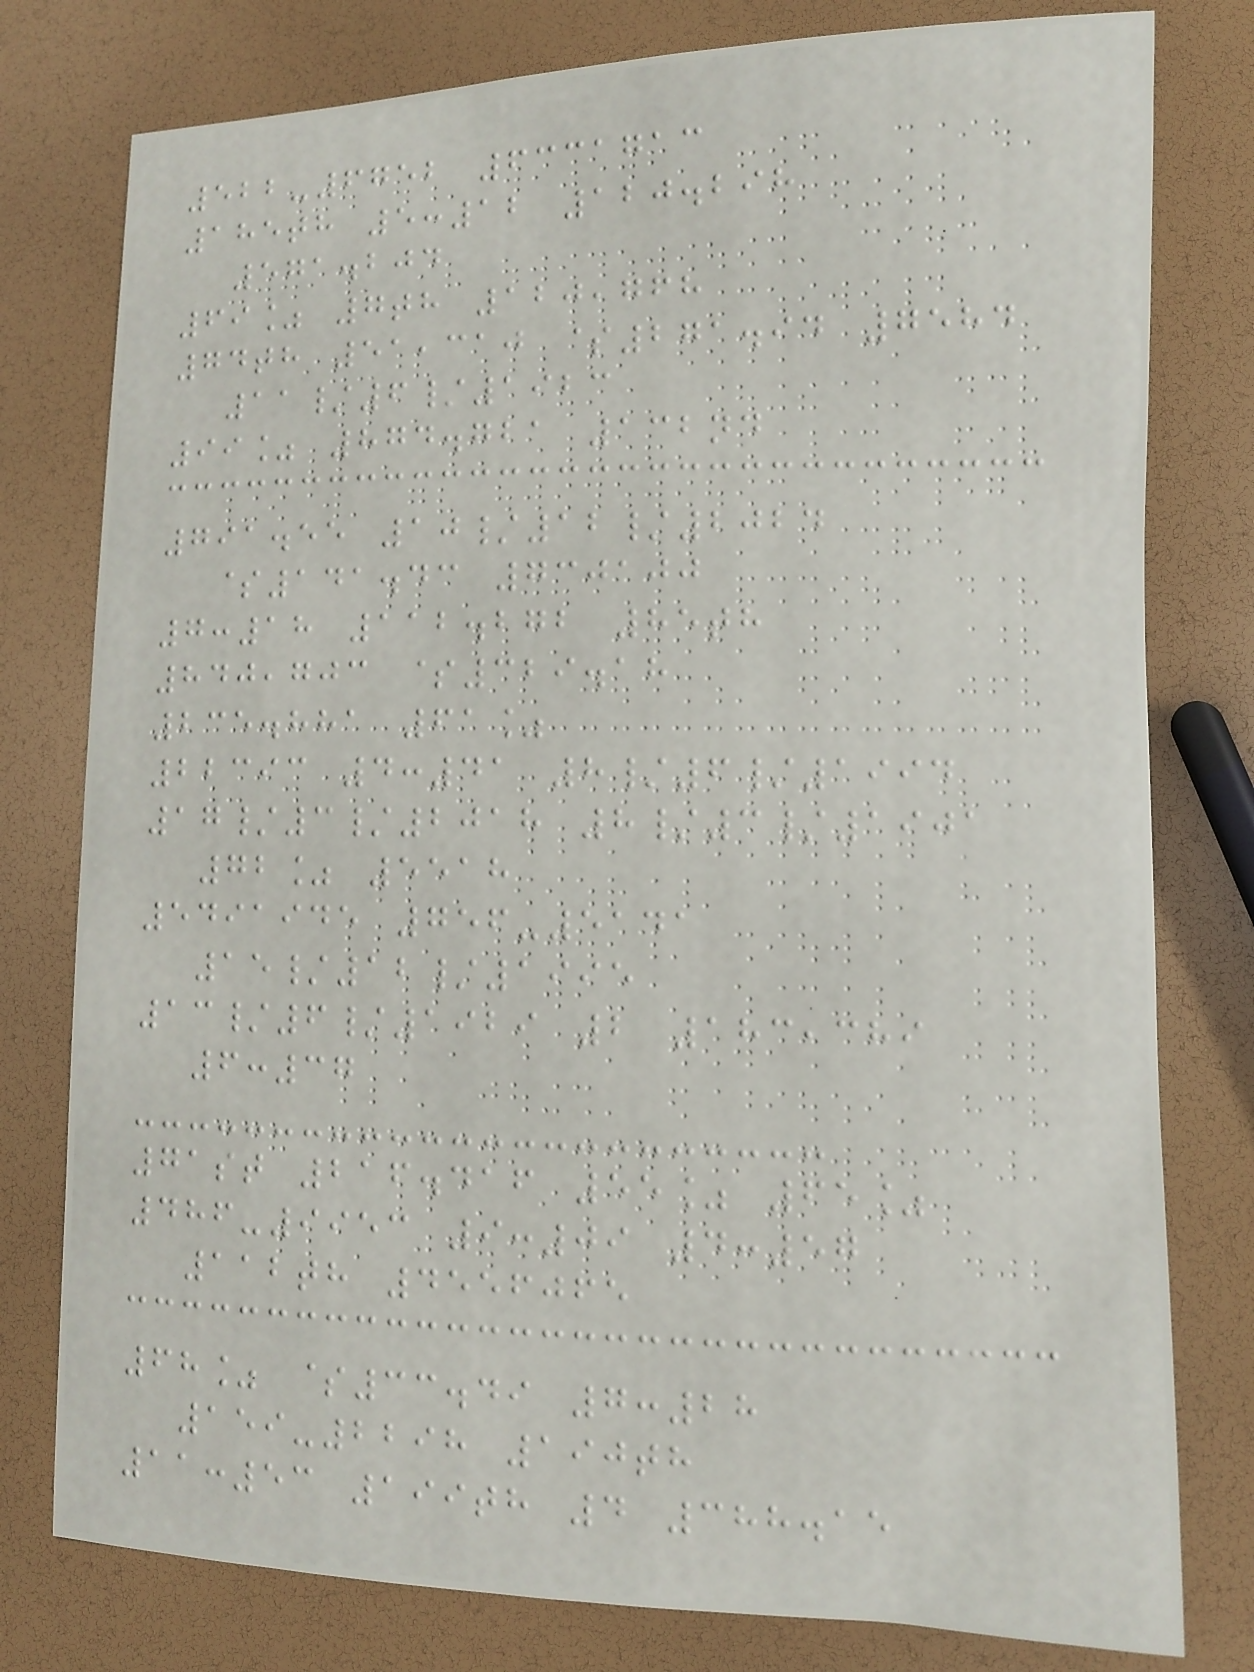522-6752 6331713
185th 5:12 120.298
571.204
69% 7th 120,768
74th 51,310 $271.94 7584
11/6/1923
99% 874.721 132nd
791.55 10/12/2024
$141.43 730100
7:18 112.272 85th
840,703 $329.18
235.881 61%
22393 4:41 8/6/1994
17/3/2018 8/3/1901
72% 5518
5491945 756-5141
15/12/1995
13/6/1929 2 183,389
6:37
71st 216.416 55% 65%
486-9953 9:09 4:57
112th 4556065
68% $33.49 7:28
159-2298 190th
11:53 199th 4 388.15
